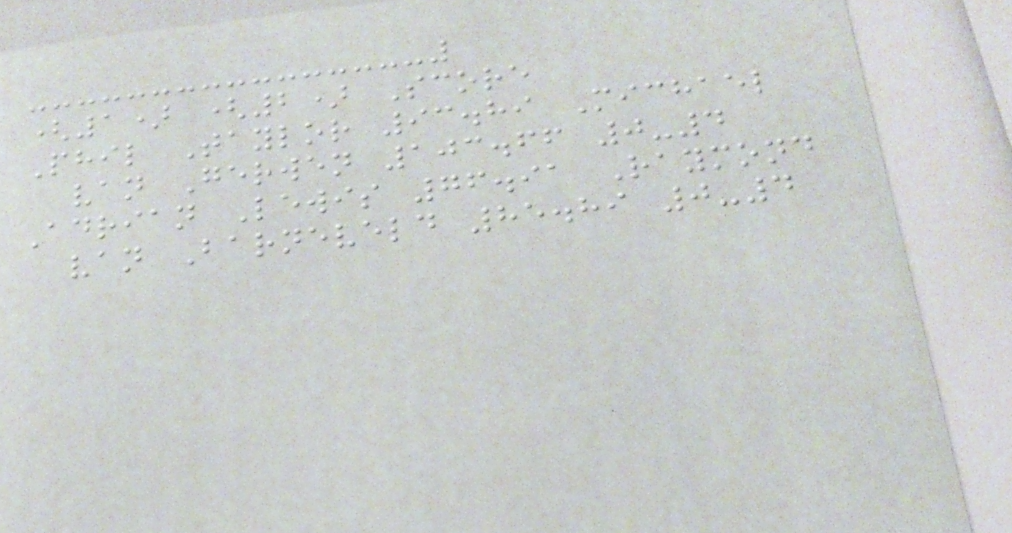(1) (2) Score
Phil Taylor 93.89 Michael
van Gerwen 103.66 0-4
Adrian Lewis 76.91 Raymond
van Barneveld 85.89 0-4
